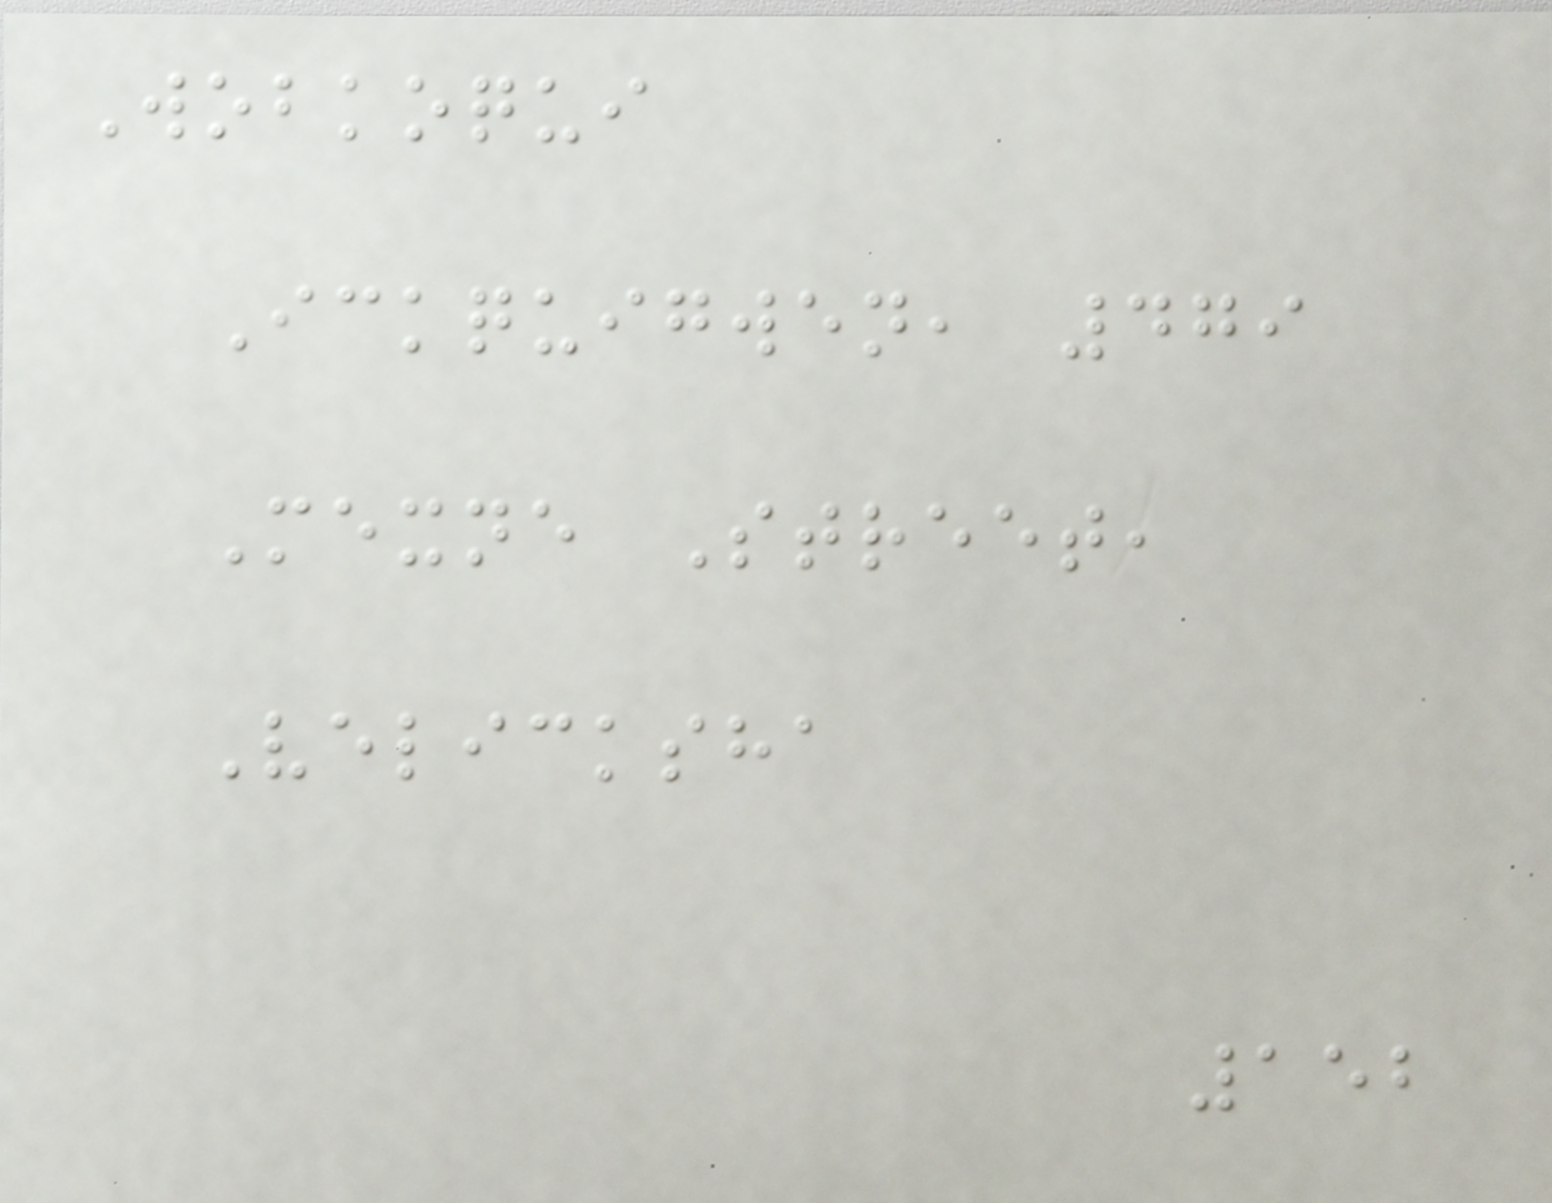Wobkoqui
Ickquigwen, 479
Mexne Street,
Velicksha
152
